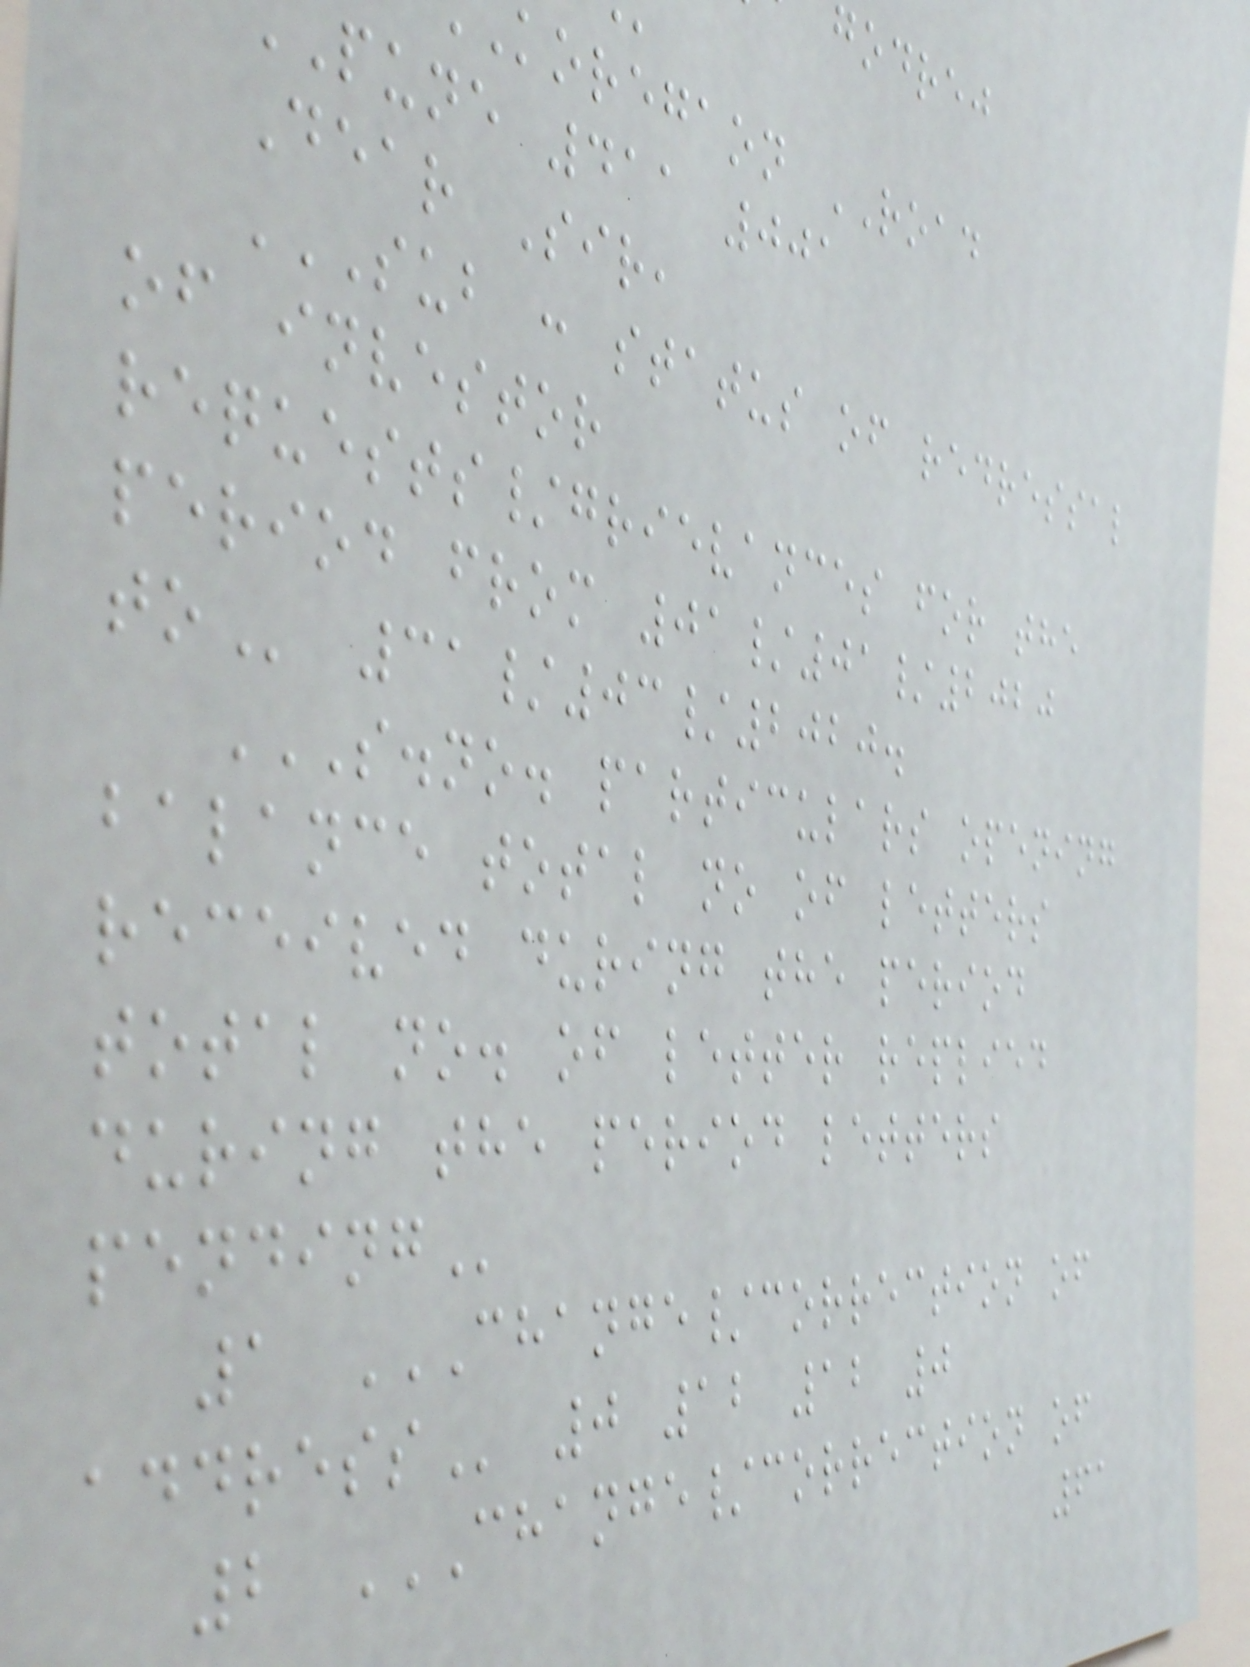godrej
koregaon ROAD
pune 411 001
Dear Sir,
SUB : STATUS OF REDRESSAL
of investor
requests/grievances for the
period from 01/01/2020
31/03/2020.
S.NO. PARTICULARS OPENING
balance total no of letters
received during the period
total no. of letter replied
during the period letters
1 CHANGE/CORRECTION OF
0 12 12 0
2 CHANGE/CORRECTION OF
61
